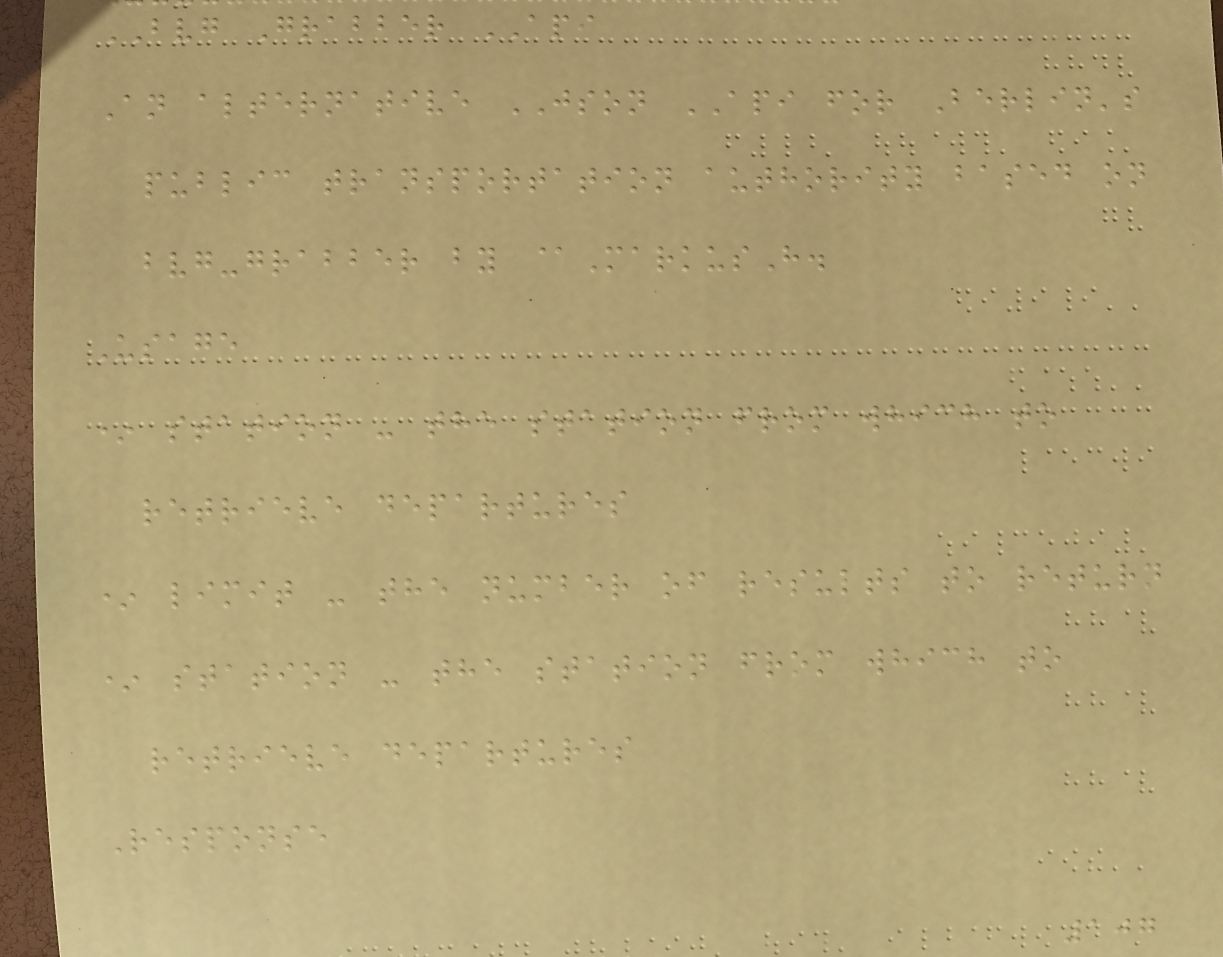BVG Grabber API
An alternative JSON API for Berlin's
public transportation authority based on
bvg-grabber by @MarkusH.
Usage
* station - the station from which to
retrieve departures
* limit - the number of results to return
* station - the station from which to
retrieve departures
Response
107
